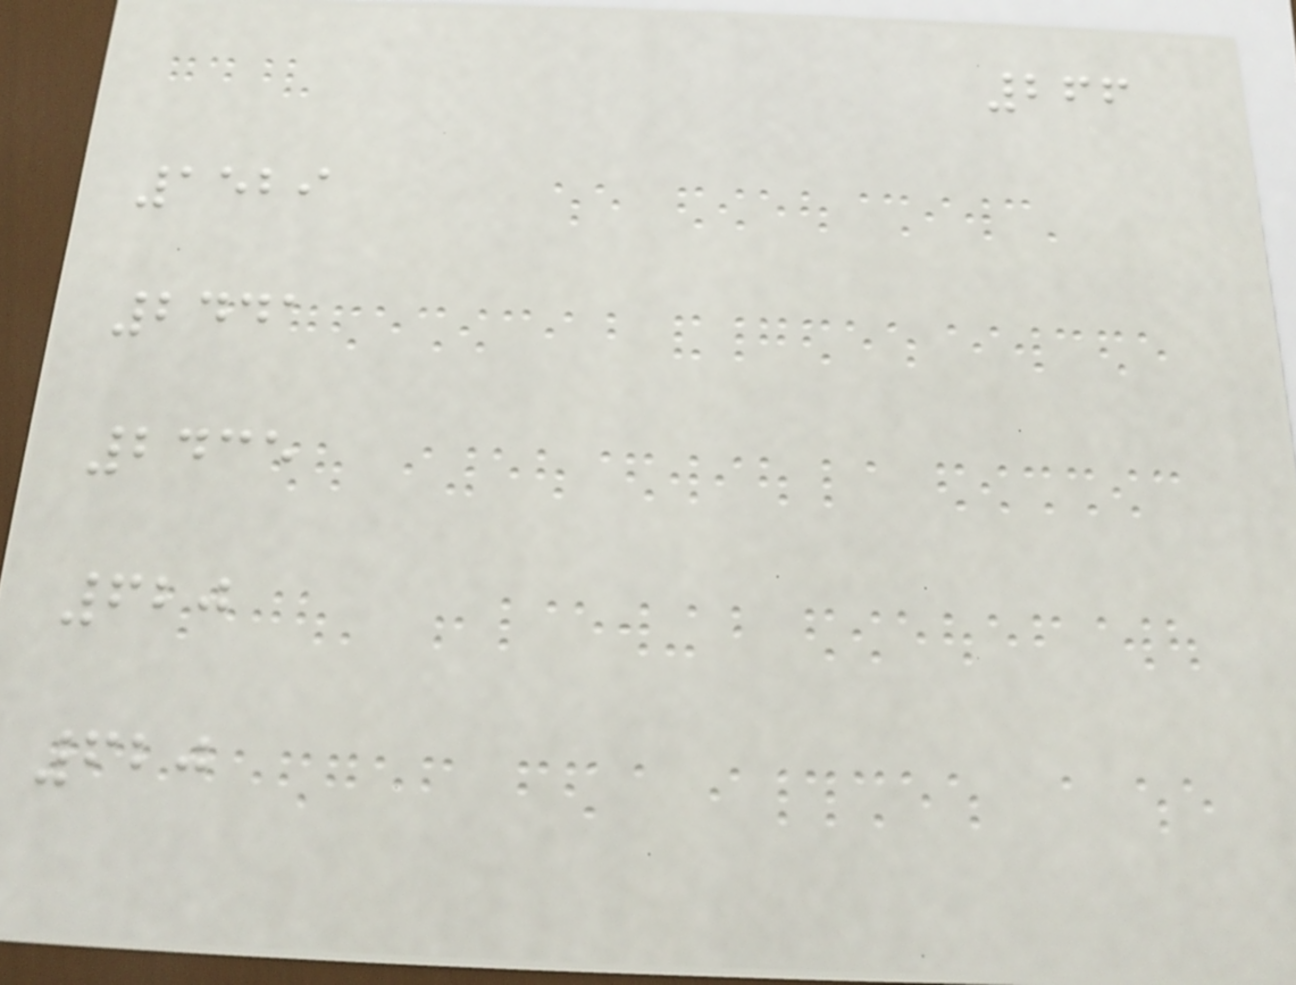266
1529
2441
2435
620
620
